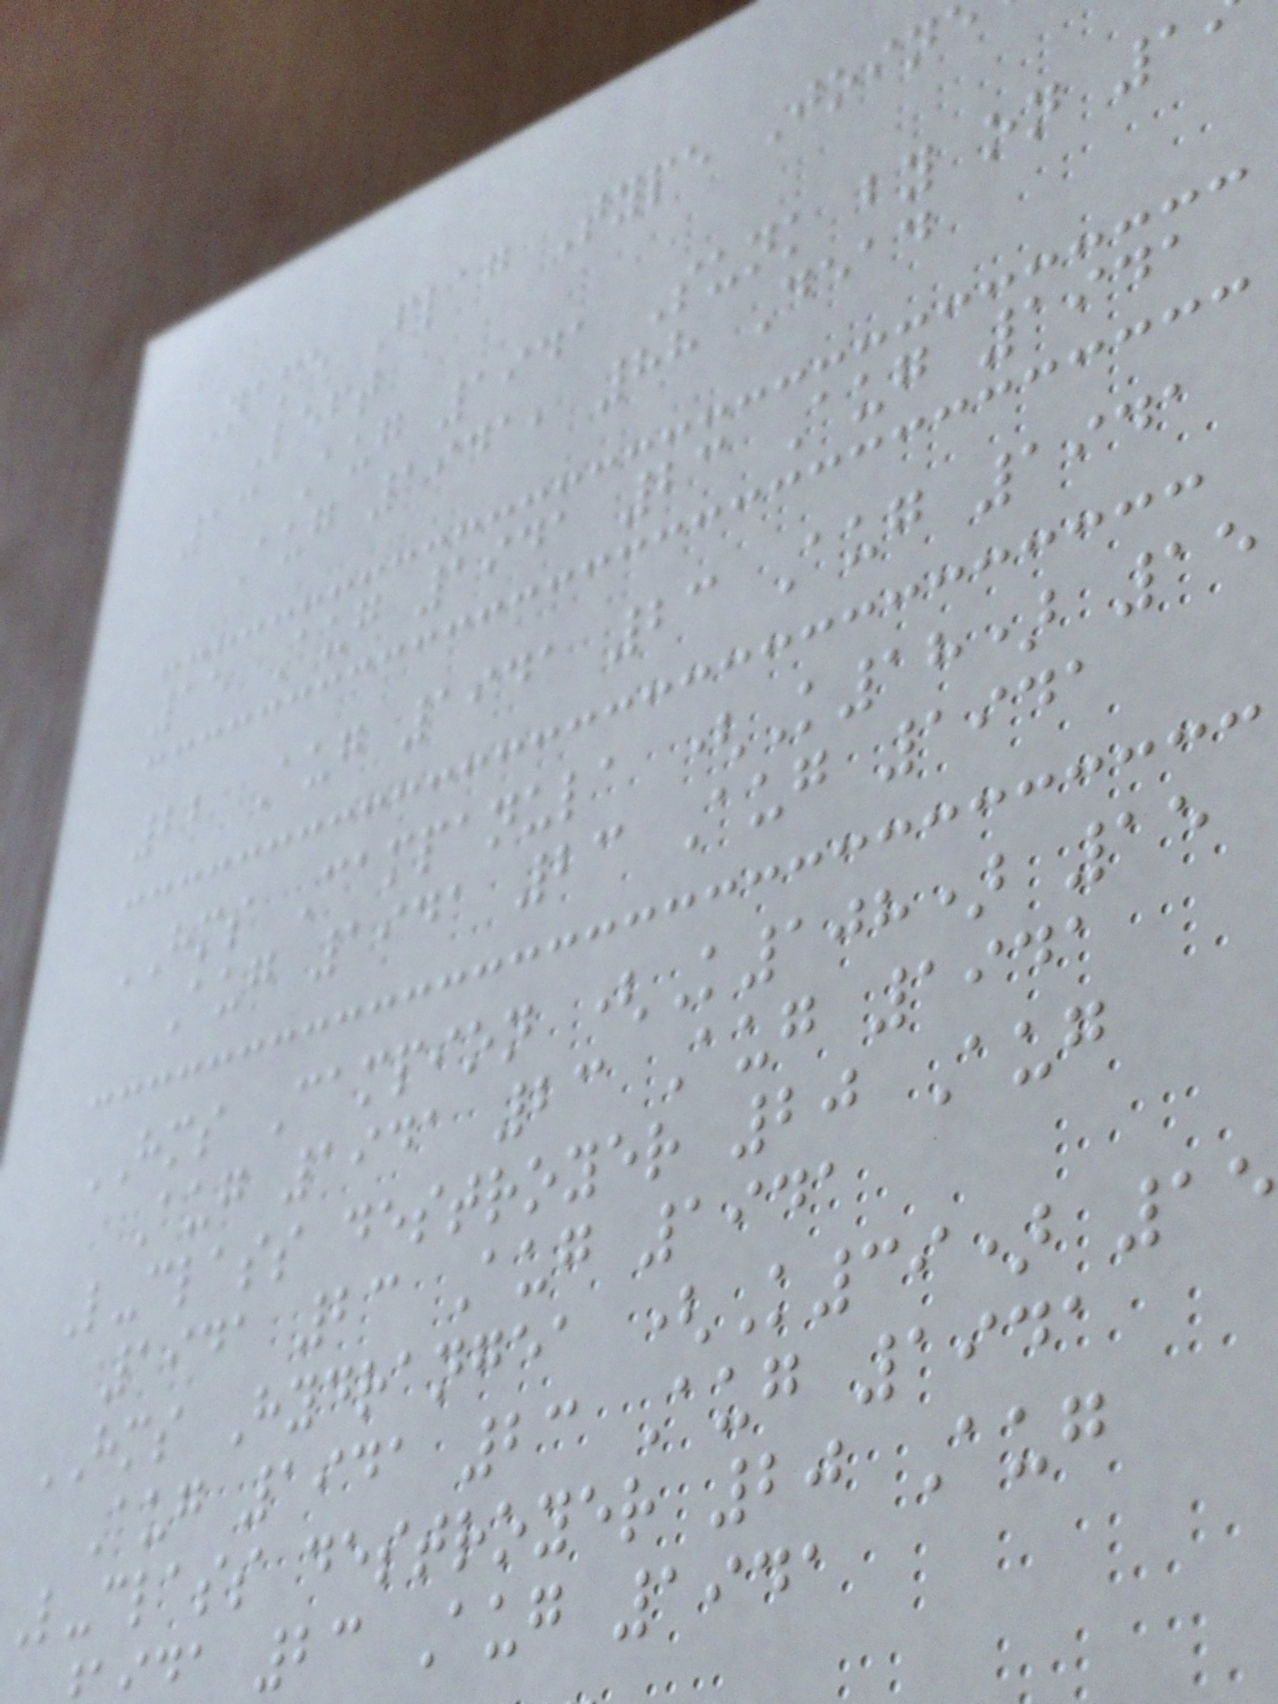Name Flag Type Join
Left
13 Aug 1941 Sunk by on 1
Aug 1941, 88 Dead
15 Aug 1941 23 Aug 1941
22 Aug 1941 23 Aug 1941
HMS Campanula (K18) 15
Aug 1941 23 Aug 1941
HMS Campion (K108) 15
Aug 1941 23 Aug 1941
L-class destroyer 20 Aug
1941 23 Aug 1941
HMS Hydrangea (K39) 15
Aug 1941 23 Aug 1941
L-class destroyer 20 Aug
a 23 Aug 1941
